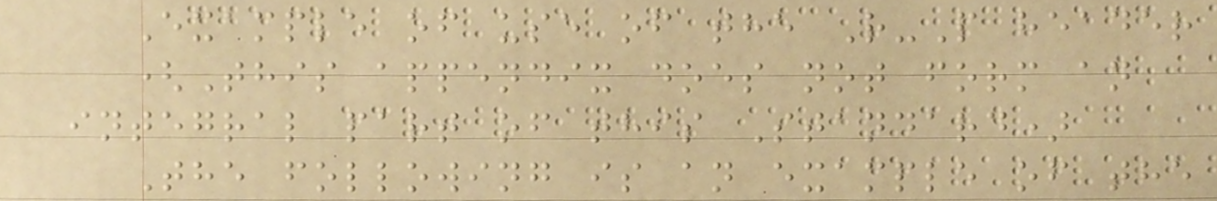Example of use of the R-P header
(This appendix does not form an
integral part of this Standard)
The following is an example of the
